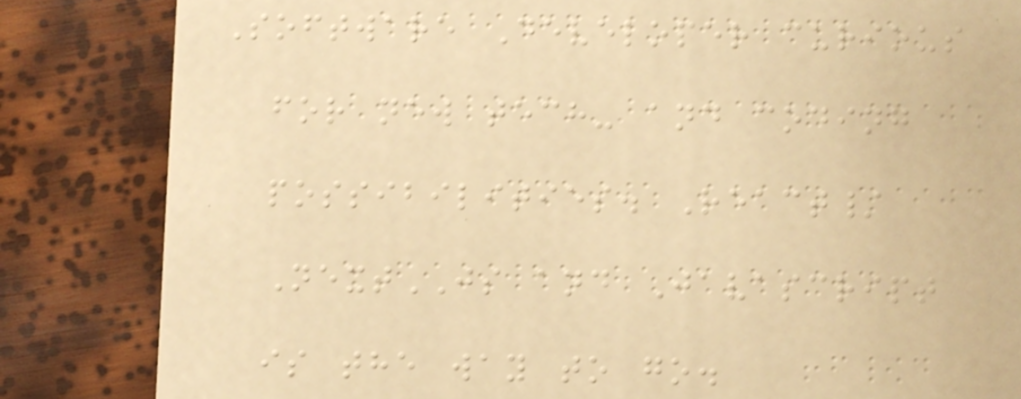Software Developer curious
for new tech- and coding
possibilities. React/
NextJS and Javascript
is the way to go.
